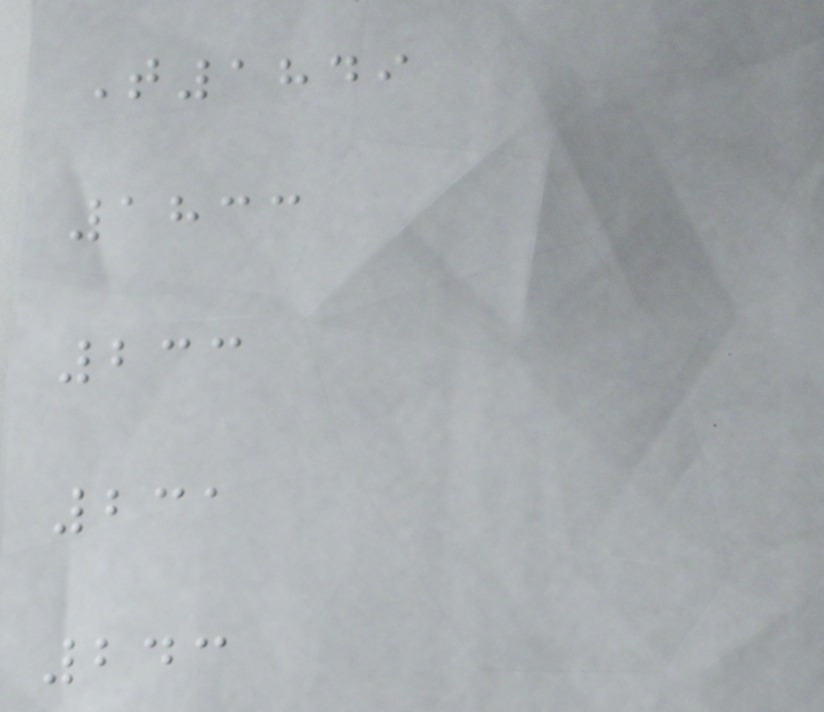T1849
1833
233
231
243
